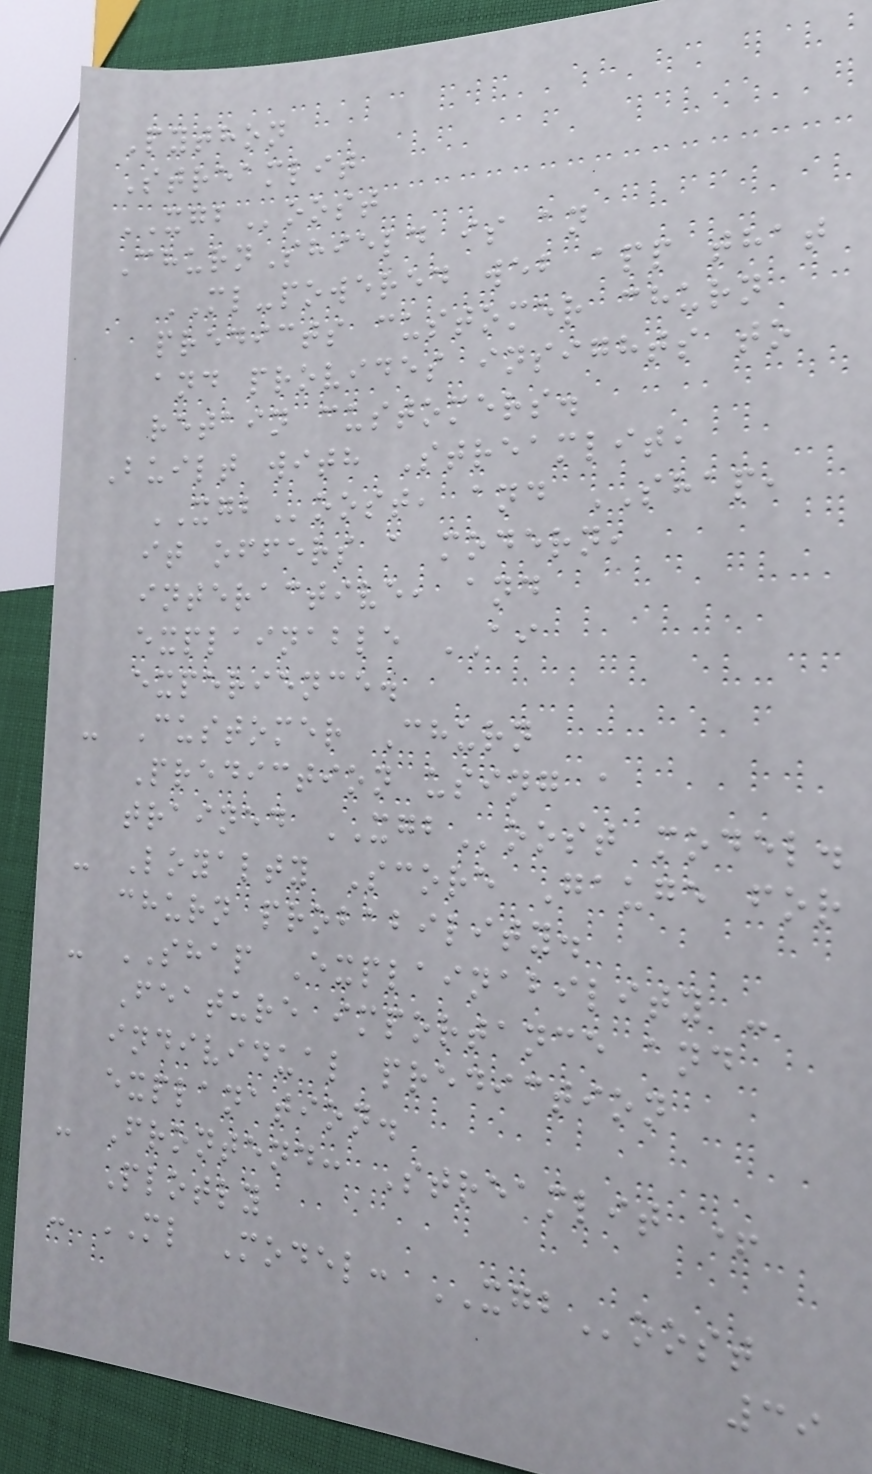Python
Streamlit
XGBoost
ChurnShield is an
ML-powered web app that
predicts customer churn
and provides insights to
retain customers.
Built with Streamlit,
XGBoost, and SHAP,
it offers a modern,
interactive, and
explainable AI
experience.
- Customer Churn
Prediction using a
trained XGBoost model.
- Loyalty Score Gauge for
churn probability.
- SHAP Explainability -
Feature importance and
individual prediction
explanation.
- Frontend: Streamlit +
Plotly
- ML Model: XGBoost
39
